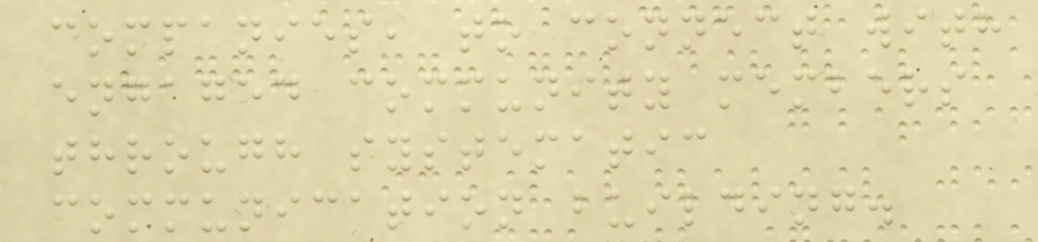companies, to connect with
engaged community members
through systematic
communication building.
